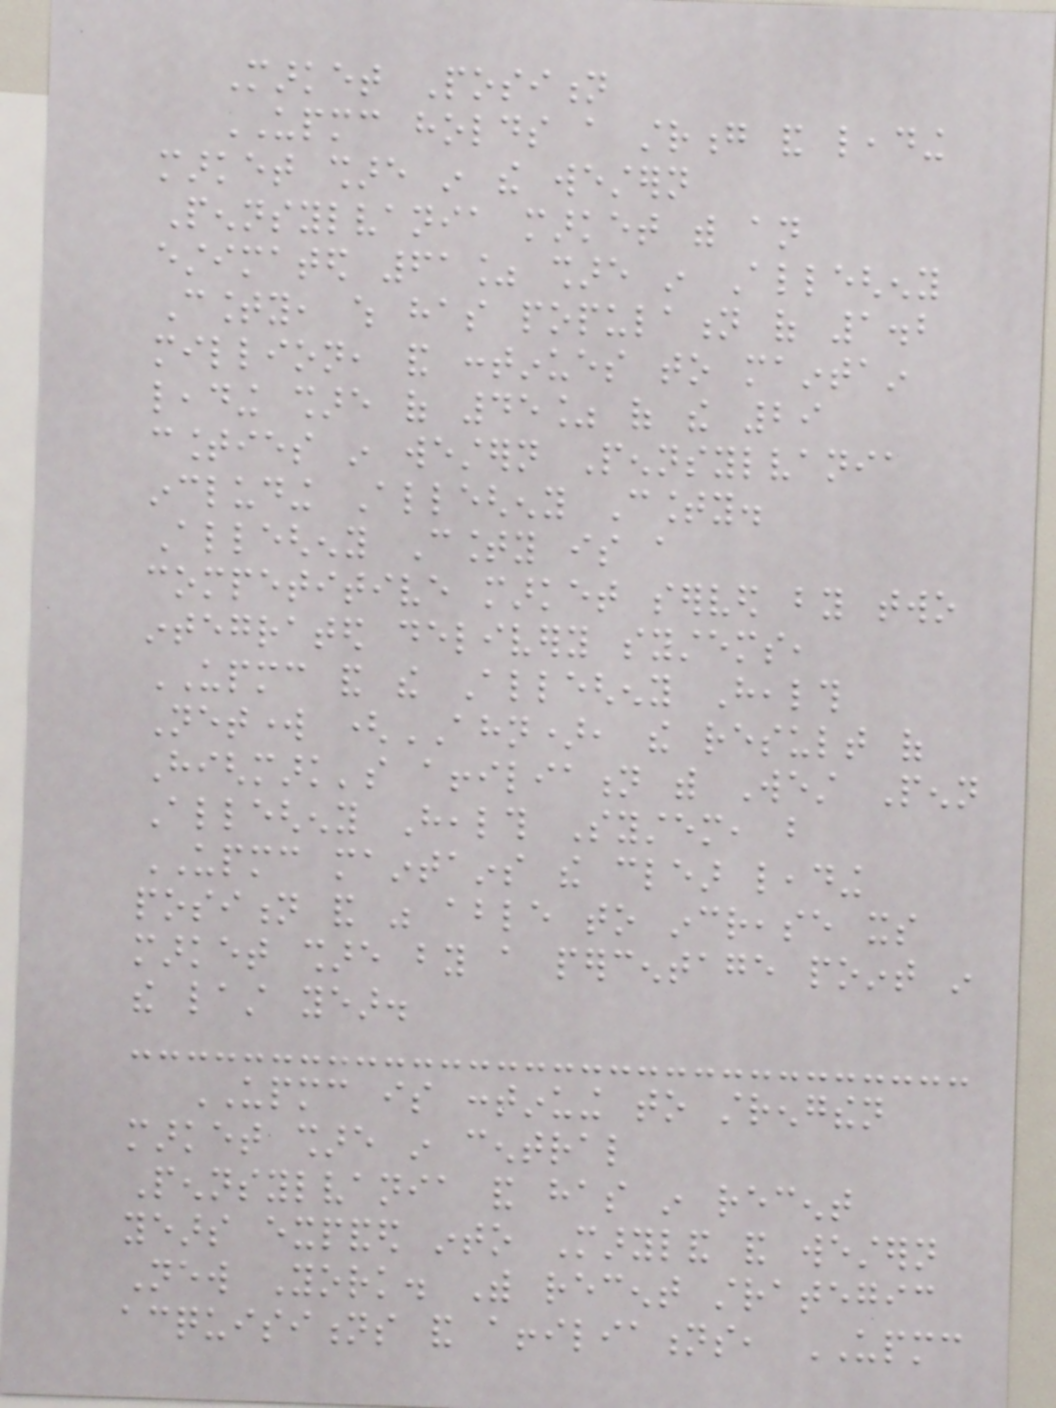Market Position
UPMC holds a strong and leading
market share in the western
Pennsylvania market with an
estimated 61% share in Allegheny
County, which has population of 1.2
million, and continues to maintain
leading share of 45% of the 29
counties in western Pennsylvania
including Allegheny County.
Allegheny County is a
competitive market served by two
integrated delivery systems,
UPMC and the Allegheny Health
Network (AHN), the result of
Highmark's affiliation with West Penn
Allegheny Health System, but
UPMC maintains the clear leading
position and was able to increase its
market share by a percentage point in
the last year.
UPMC is continuing to strengthen
market share in central
Pennsylvania and has in recent
years expanded into Maryland and western
New York. With recent strategic
acquisitions and affiliations, UPMC
